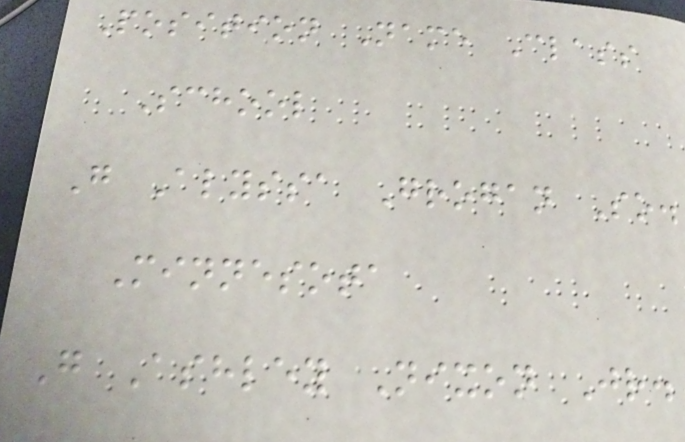Position Name Class
School
G Alyssa Grogan So.
Minnesota
G Ashley Nixon Jr.
